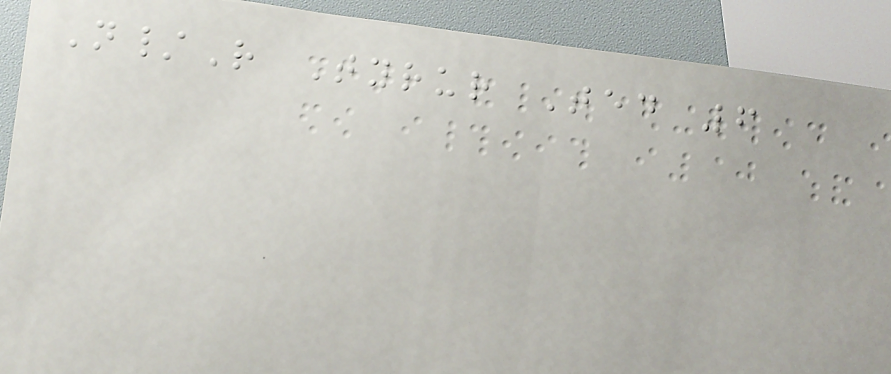N/R Tyrur Ted 6
